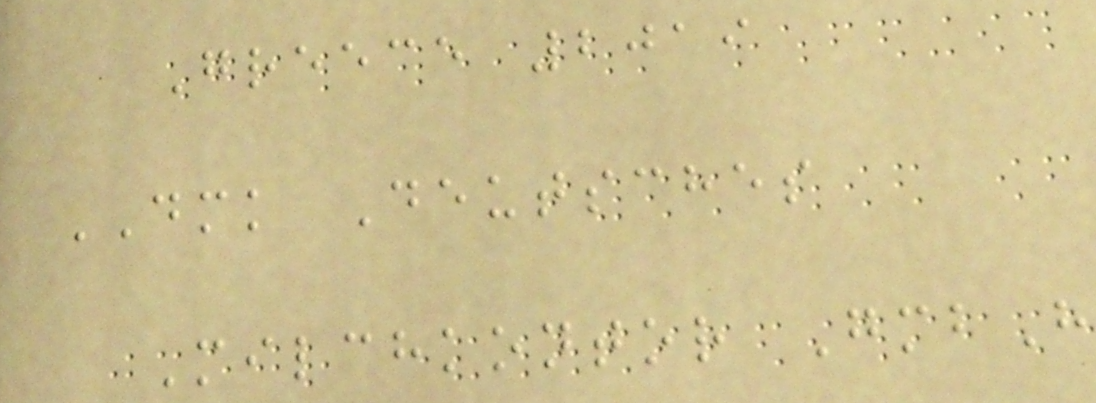Greece 2019
DMK Deutsches
Milchkontor GmbH
